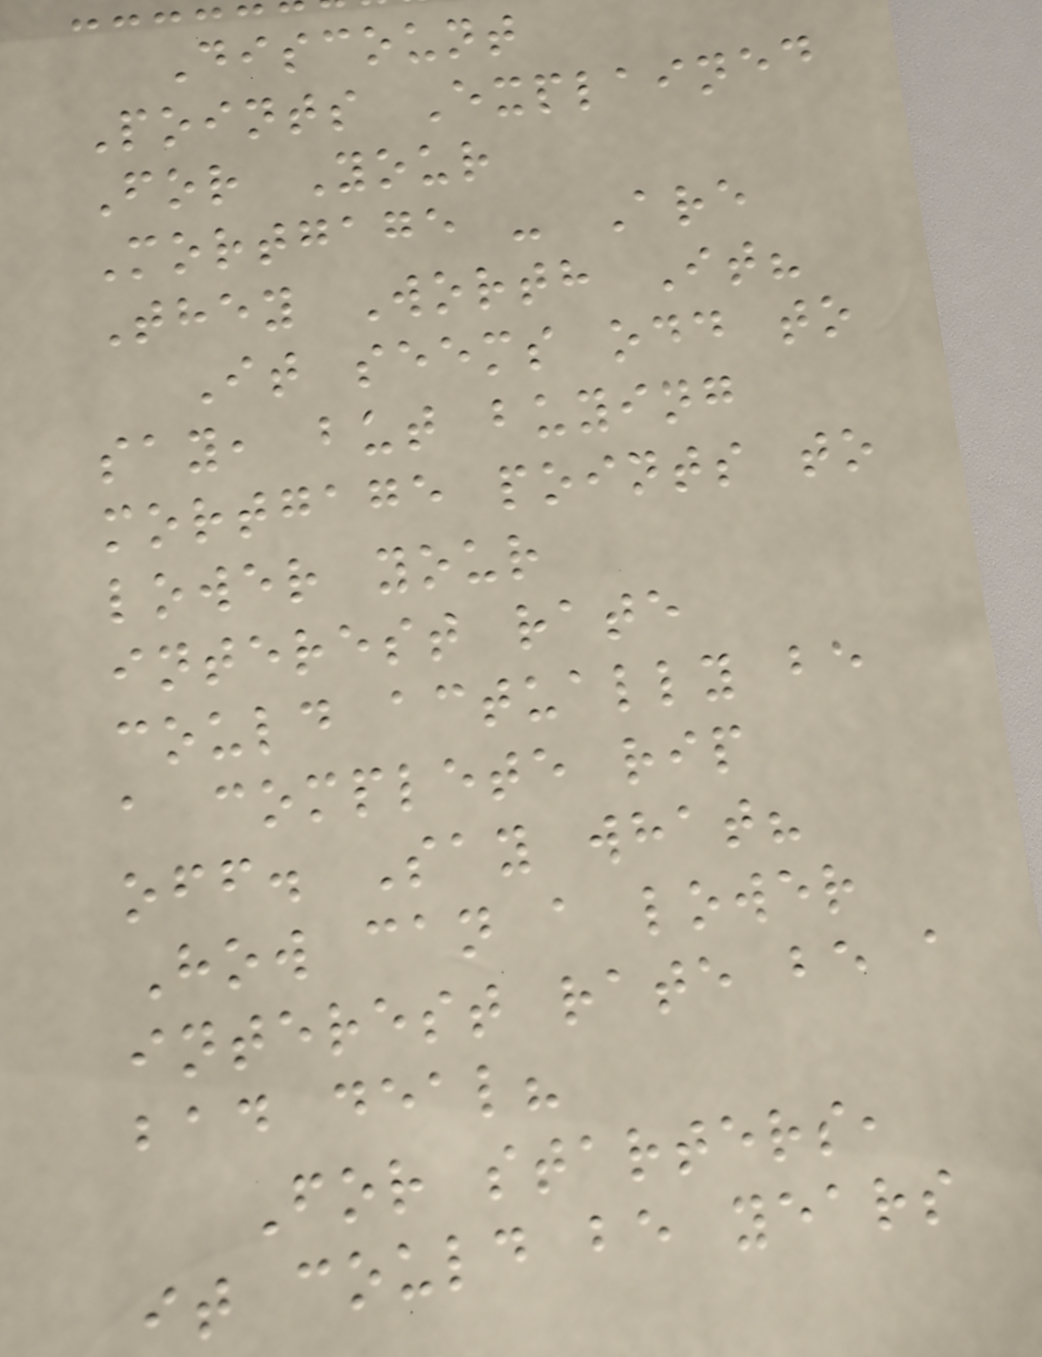Discount
Points Explained
For Your
Mortgage - Are
They Worth It?
It seems odd to
say, but buying
mortgage points to
lower your
interest rate
could actually be
a complete rip
off. Say what?
How can a lower
interest rate be a
bad deal?
For starters,
it could be years
